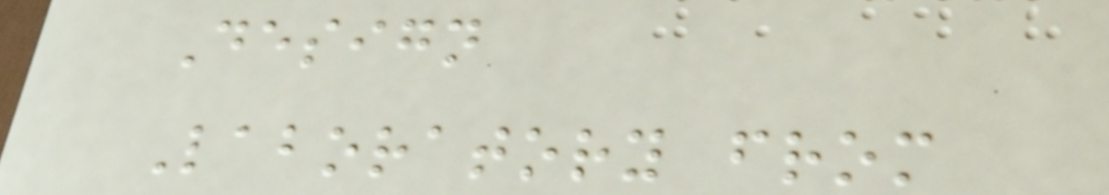Design
Laboratory from
